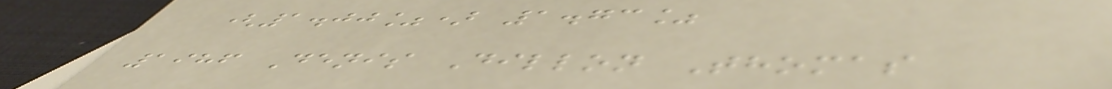(1.00%) 1.73%
1986 Denis Dillon Thomas
